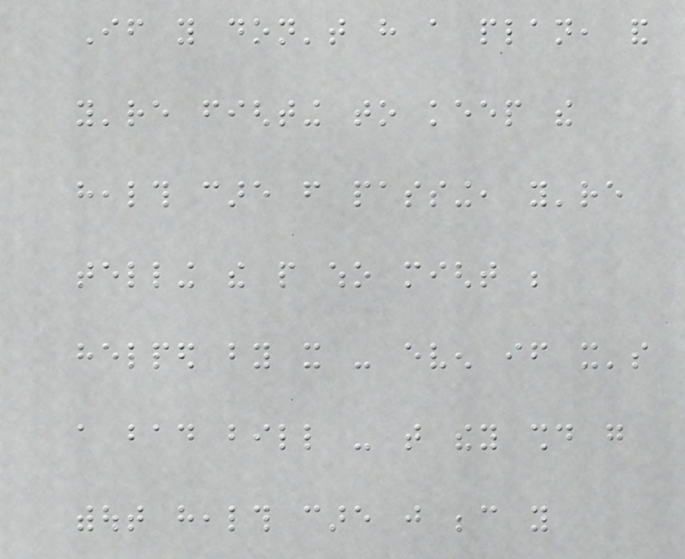If you don't have a plan, and
you're fighting to keep the
health care from passing, you're
telling the people who might be
helped by it - even if it's
a bad bill - that they should go
without health care just because you
